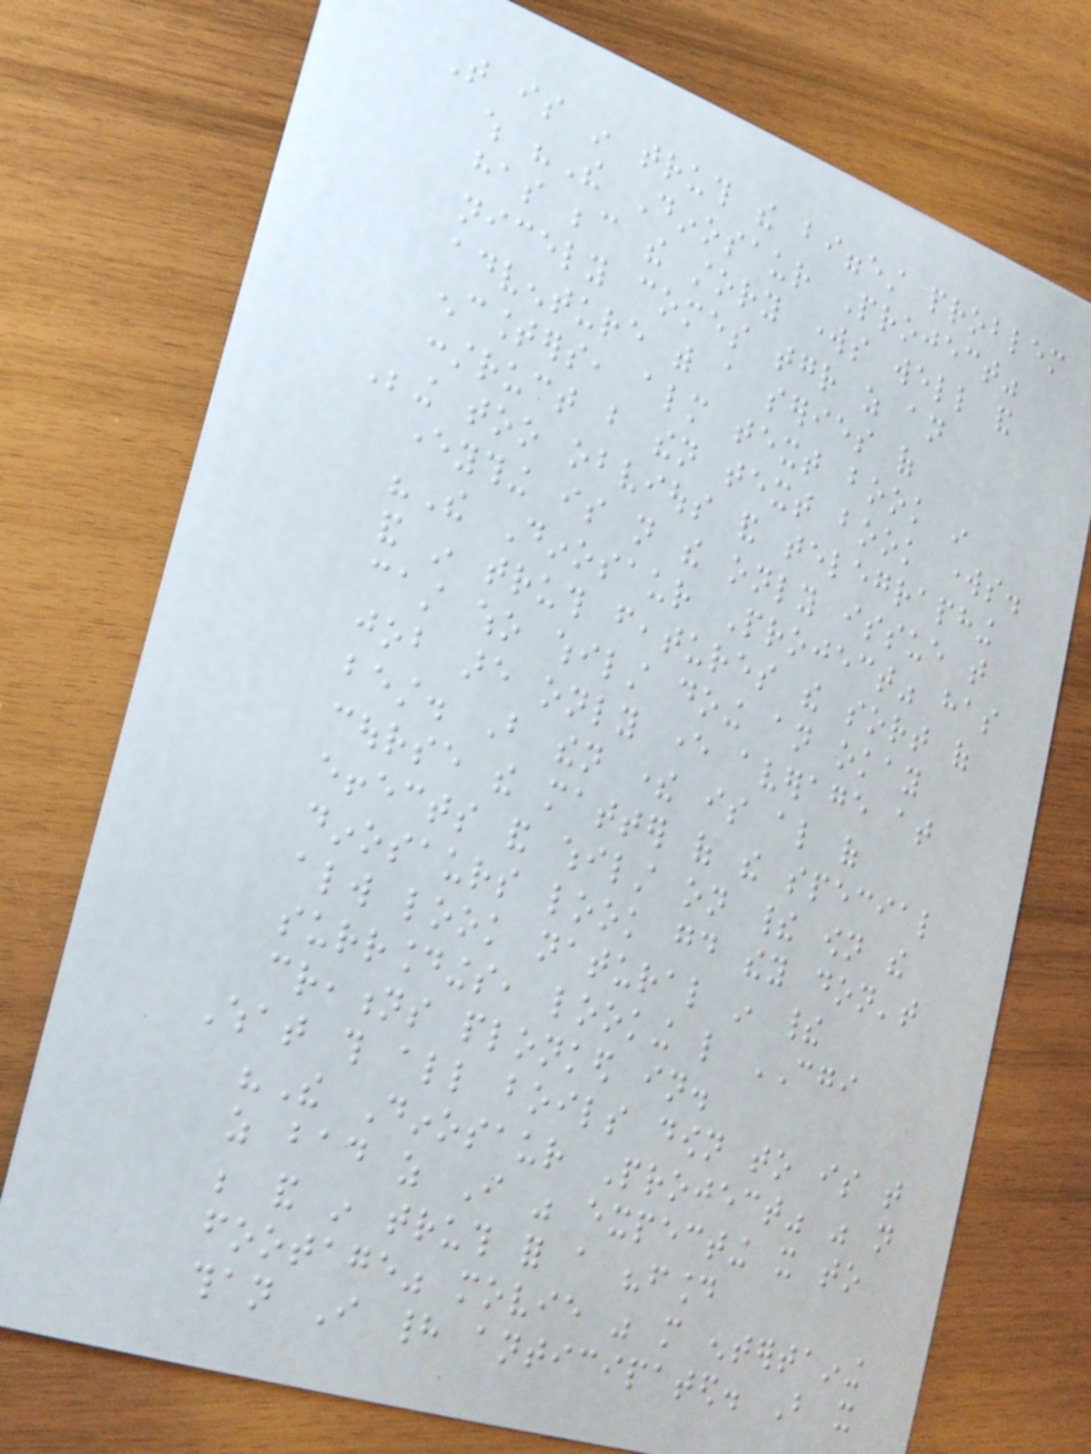That is in truth the biggest problem
which "The Dinosaur Project"
has because the story works well and
nicely comes together as an
adventure with a series of
encounters, almost text book in
construct but then text book works.
Being too obvious and telegraphing
everything is not the only issue that
"The Dinosaur Project" has
and in truth features the sort of
cast who whilst doing an okay
job are only ever average at
best. But then there is also of
course the matter of the special
effects and whilst on their own the
dinosaurs look good they don't
always look natural in their
surroundings, looking like CGI
creations plonked in.
What this all boils down to is that
"The Dinosaur Project" was not
as bad as I was expecting it to
be and in truth for a "found
footage" movie was more entertaining
than I had anticipated. But it
